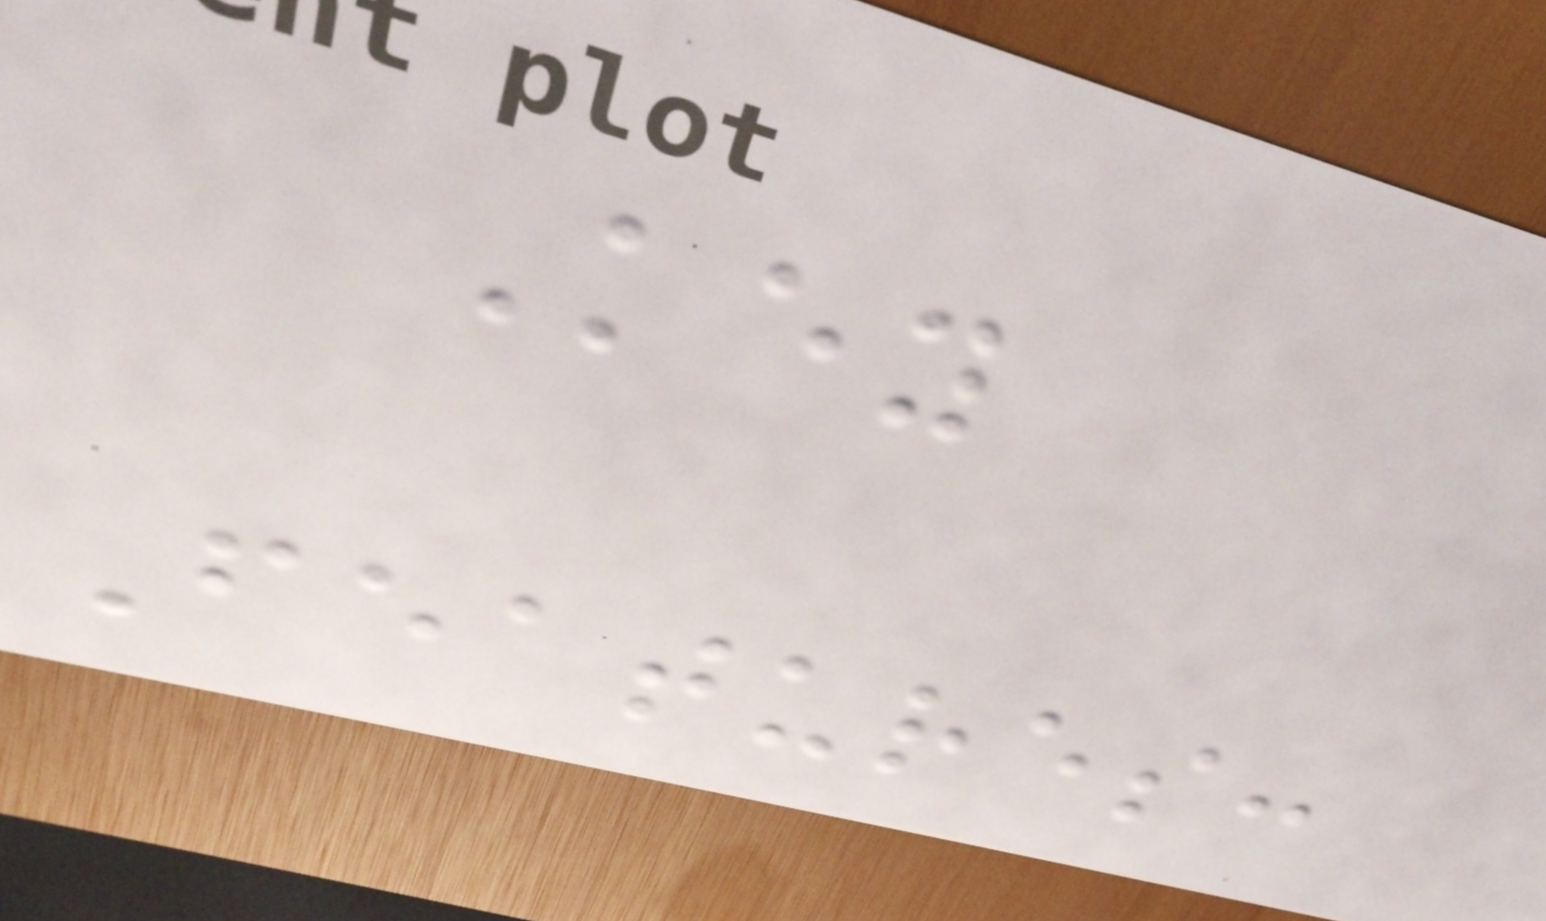Key
Features:
